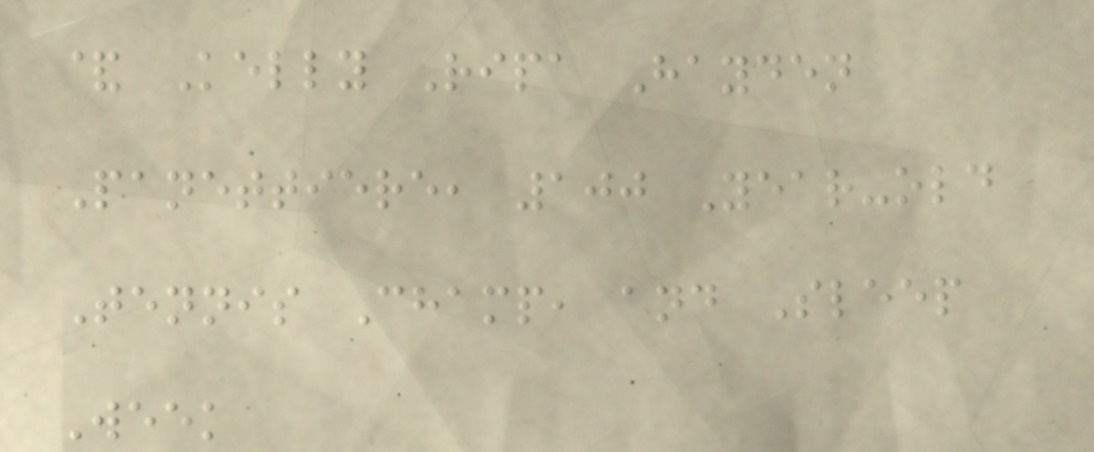& Kelly Ripa Hayden
Panettiere, 100 Year-old
Tennis Champ, and Sleep
Week
